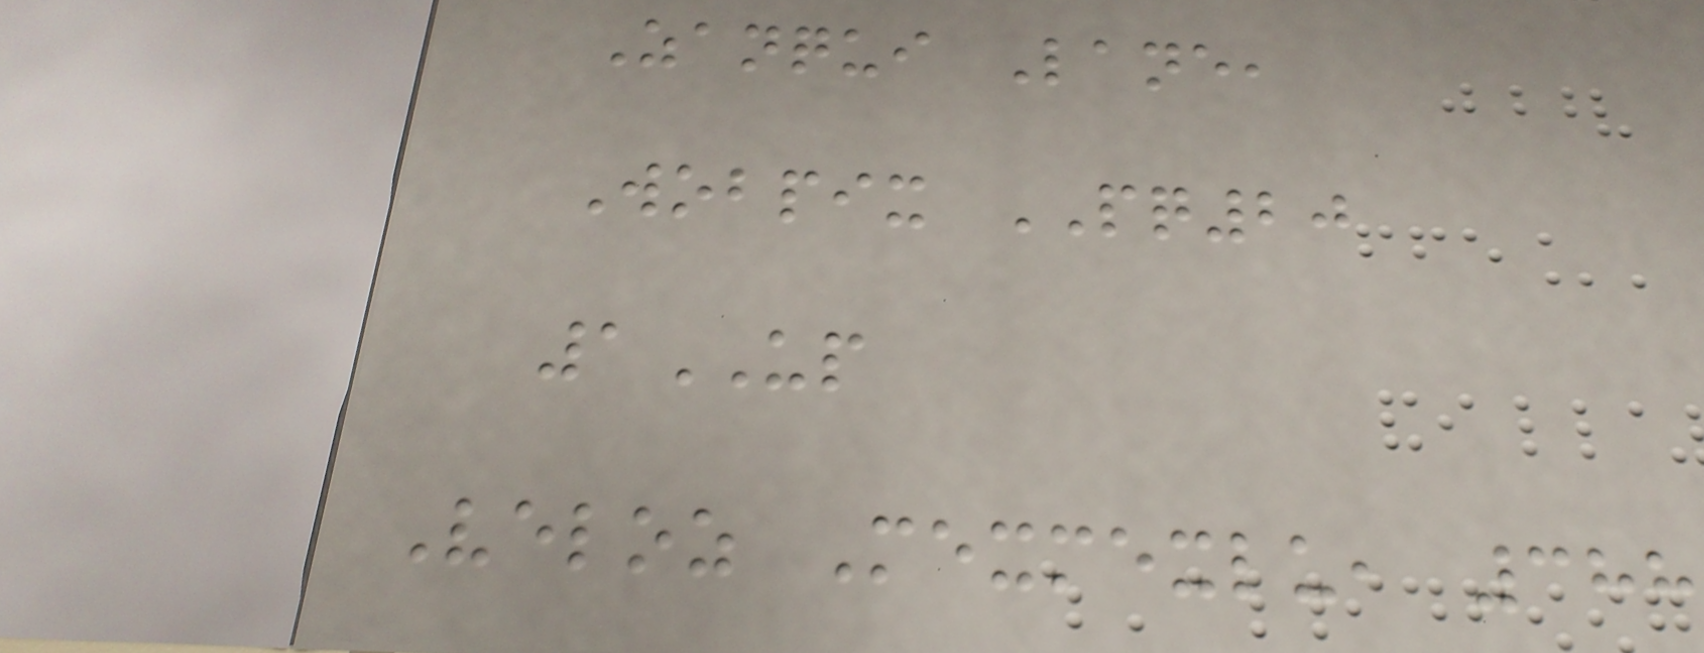Zanqui Lane,
Wobpix PQ20
1UP
Veloz Mexmexlu, 388
